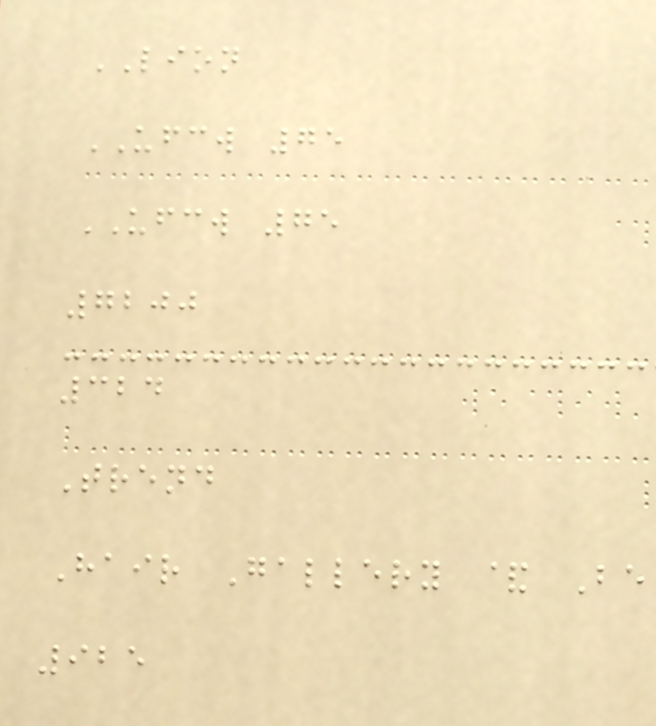LION
UFCW 75
UFCW 75
7200
324
Trend
Hair Gallery & Be
925
